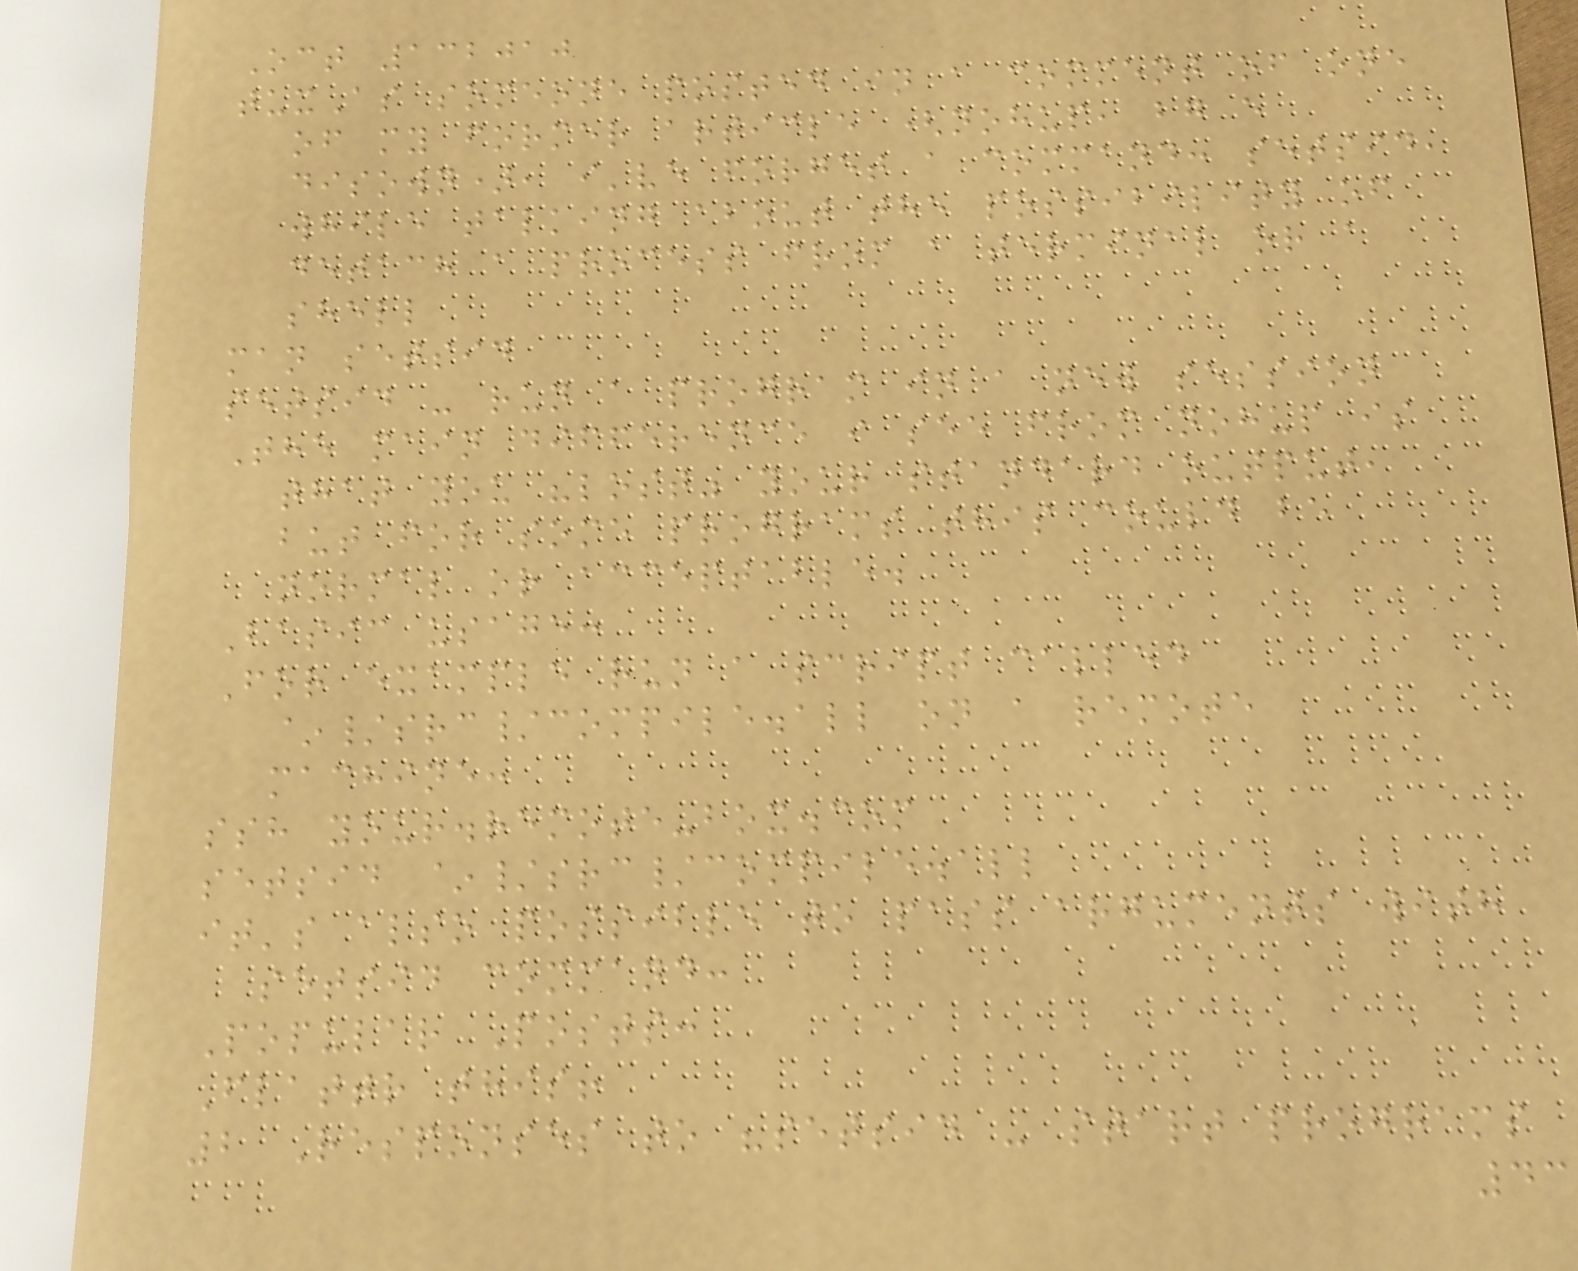Oct 132010
tuxAs someone posted in a comment of one
of my former article (nohup, bg e
disown), i've forget a command: setsid,
while talking about the possibility of
detach a process from a terminal or a
shell
man setsid
setsid - run a program in a new session
The main difference i see from nohup is
that you "lost" your standard output,
but for some programs this could be
normal or acceptable.
Basic usage:
For example run a script called
~/src/compile.all on a remote
machine:
ssh your.remote-box.com
setsid ~/src/compile.all
it's also possible to pass arguments with
setsid command:
Popular Posts:
Flattr this!
2 Responses to "setsid - start programs
43
